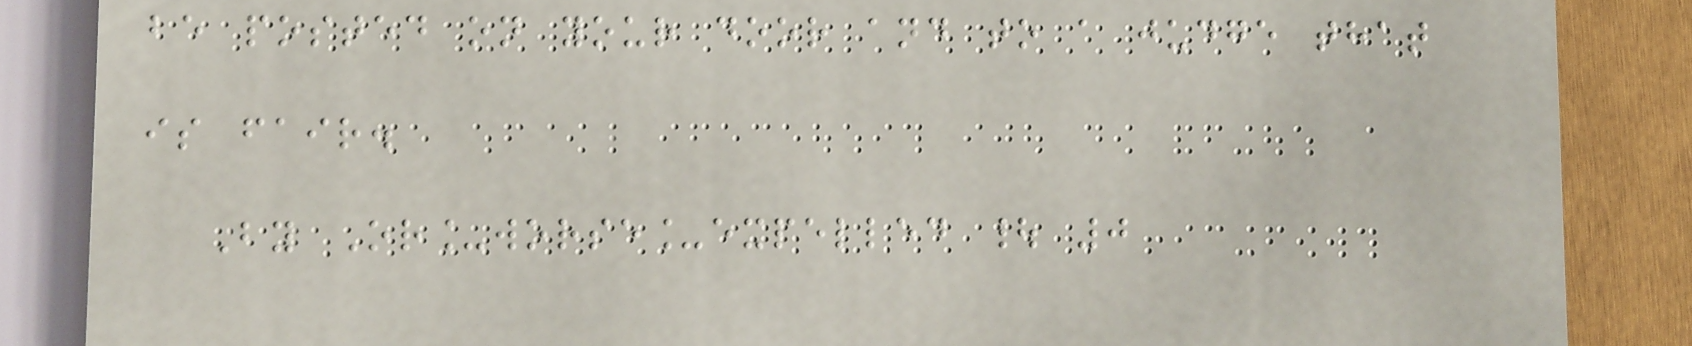be posted on your door and to a judge that
is fair.
By Or_worse_expelled | 0
